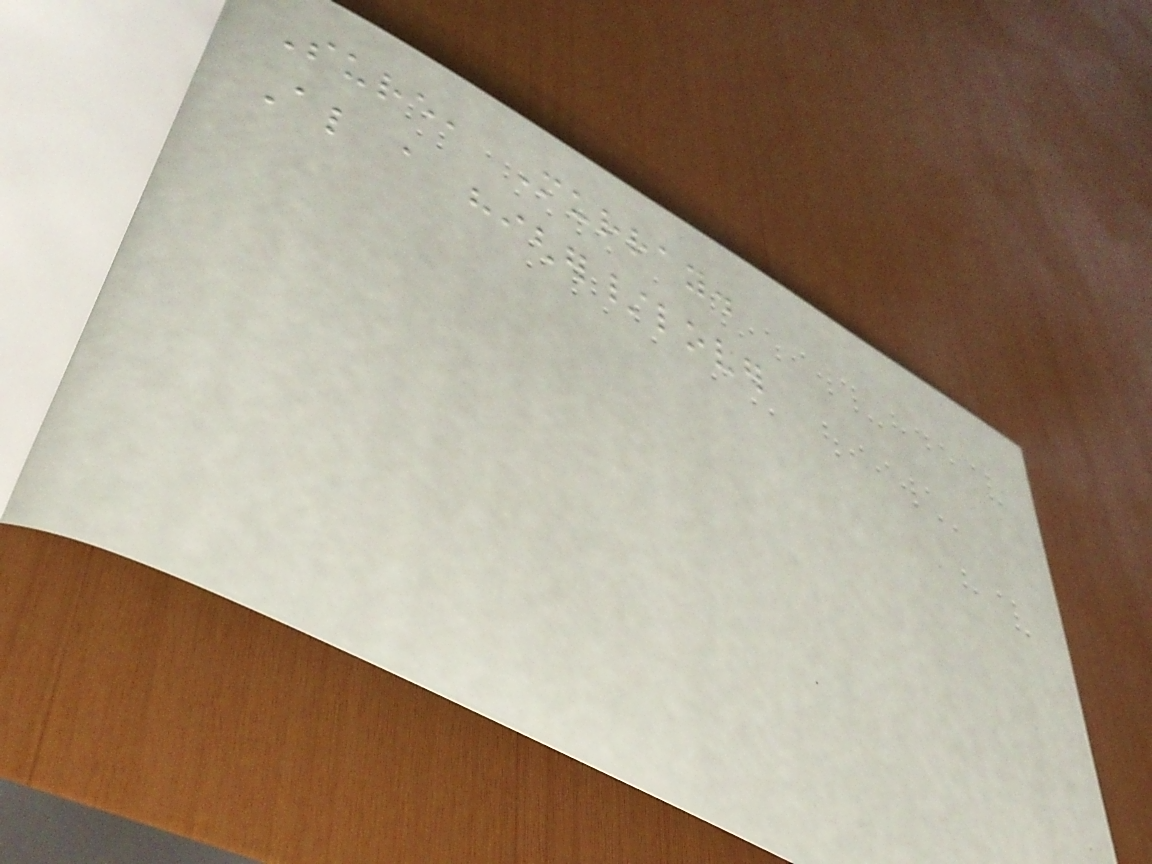Sure, Murray.
Also a higher/lover
